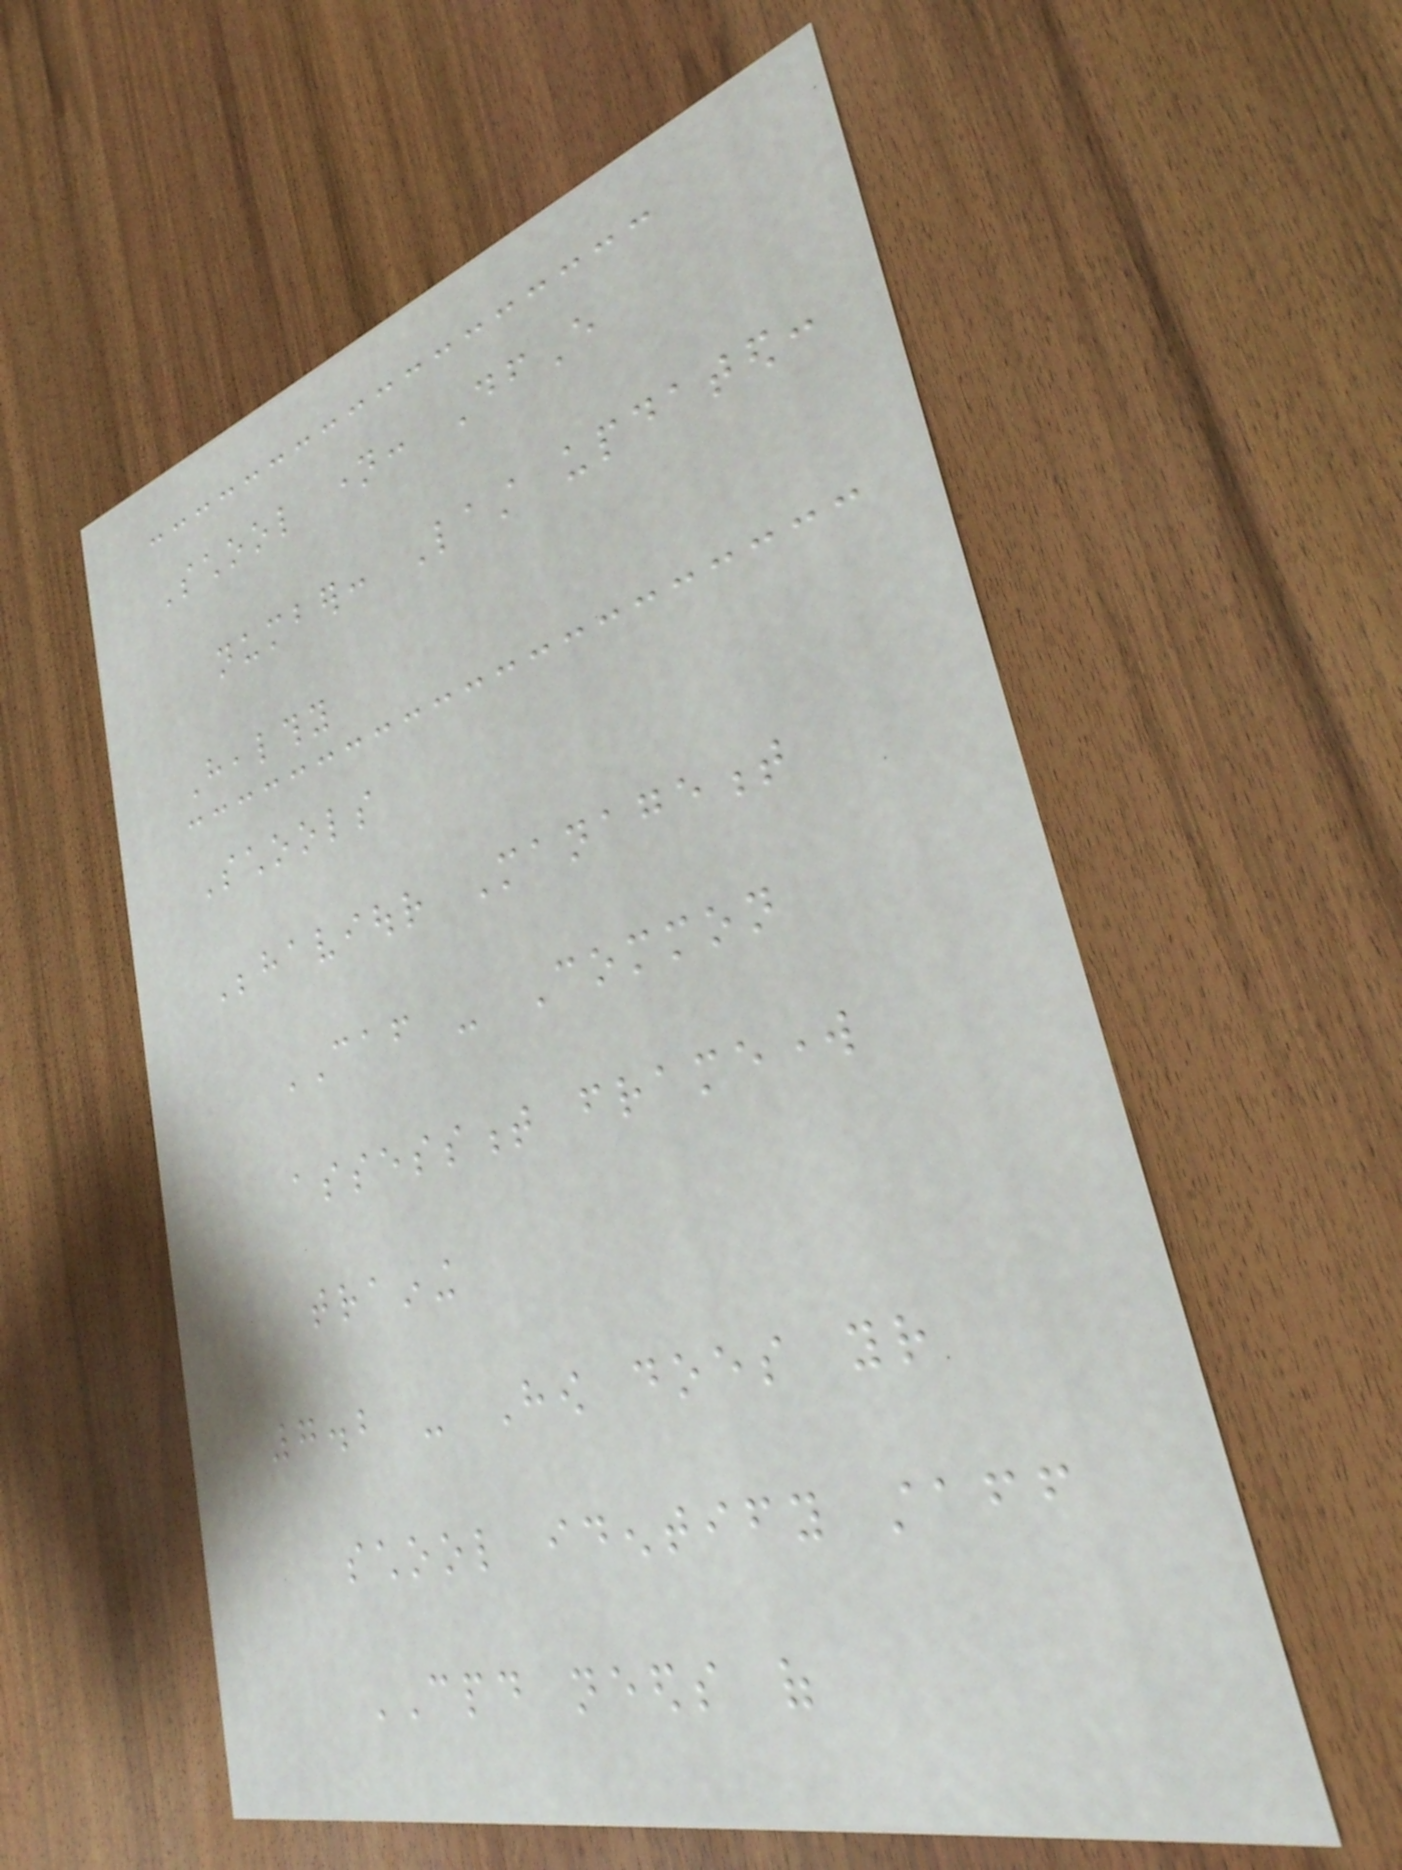School name: DfE
number: Last updated:
Healthy
Schools
Behaviour Management
CAF - Common
assessment framework
training
7.2 - How does your
school identify staff
CPD needs of
